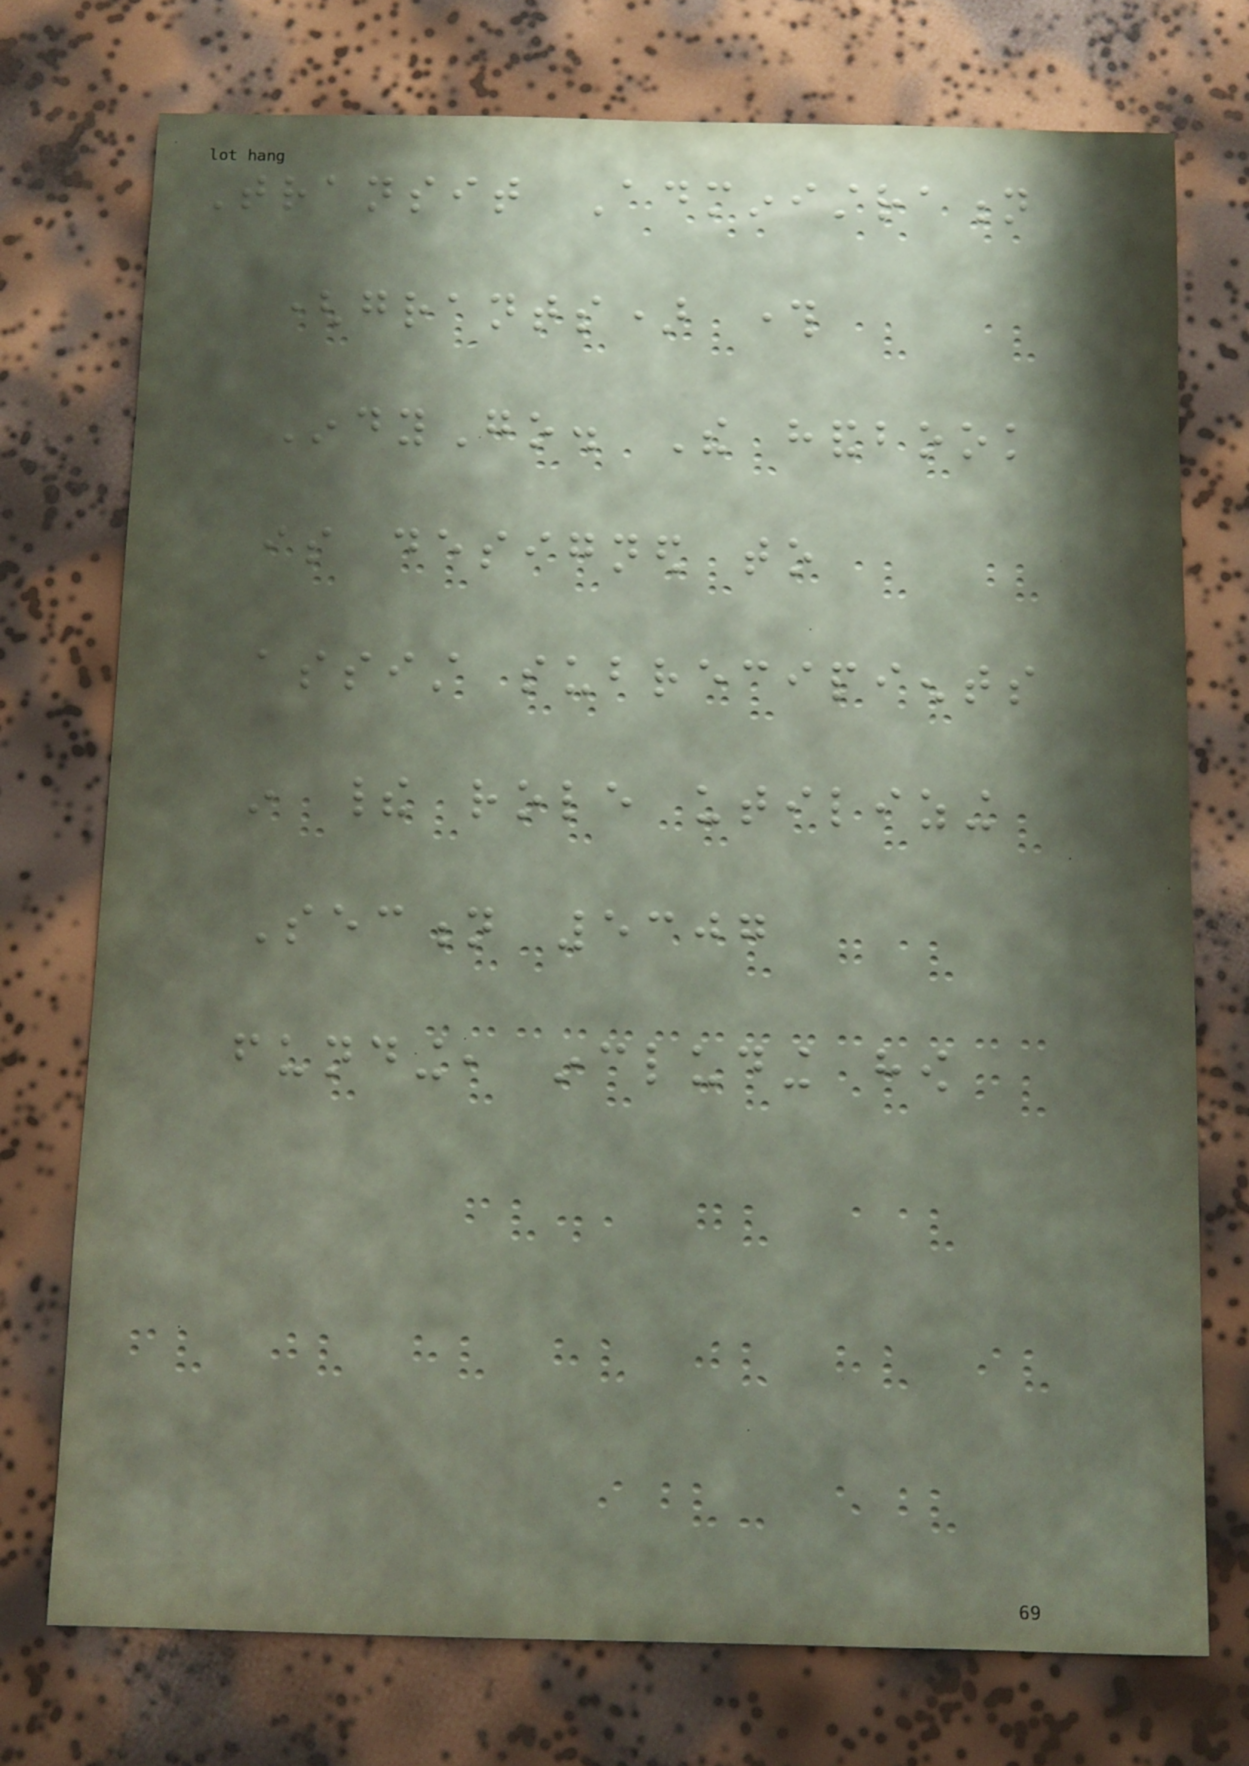Transit Administration
(grants) through
IndyGo. The handbook
is designed to
assist subrecipients
in their role utilizing
Section 5307
funding, including how
